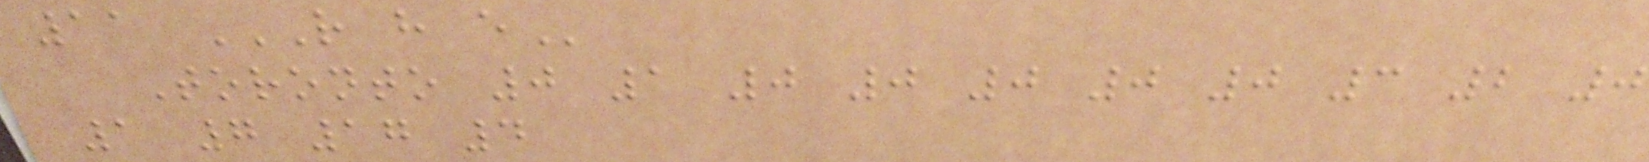11 R H E
Toronto 0 1 0 0 0 0 0 3 2 0
1 7 17 4
